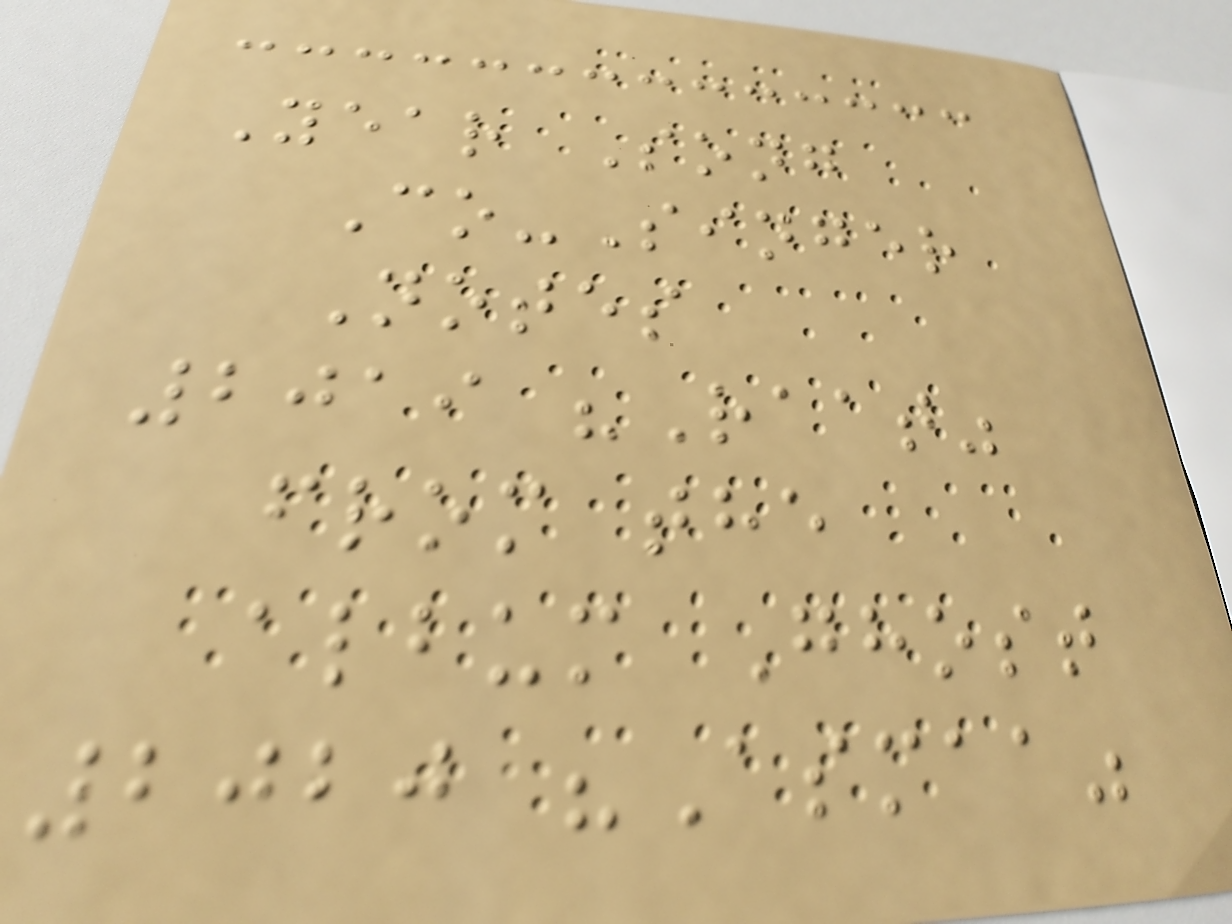Year Song
Co-Singer
Notes
2019 "Raat"
from the
album Ghost
2020 "Asmaa"
